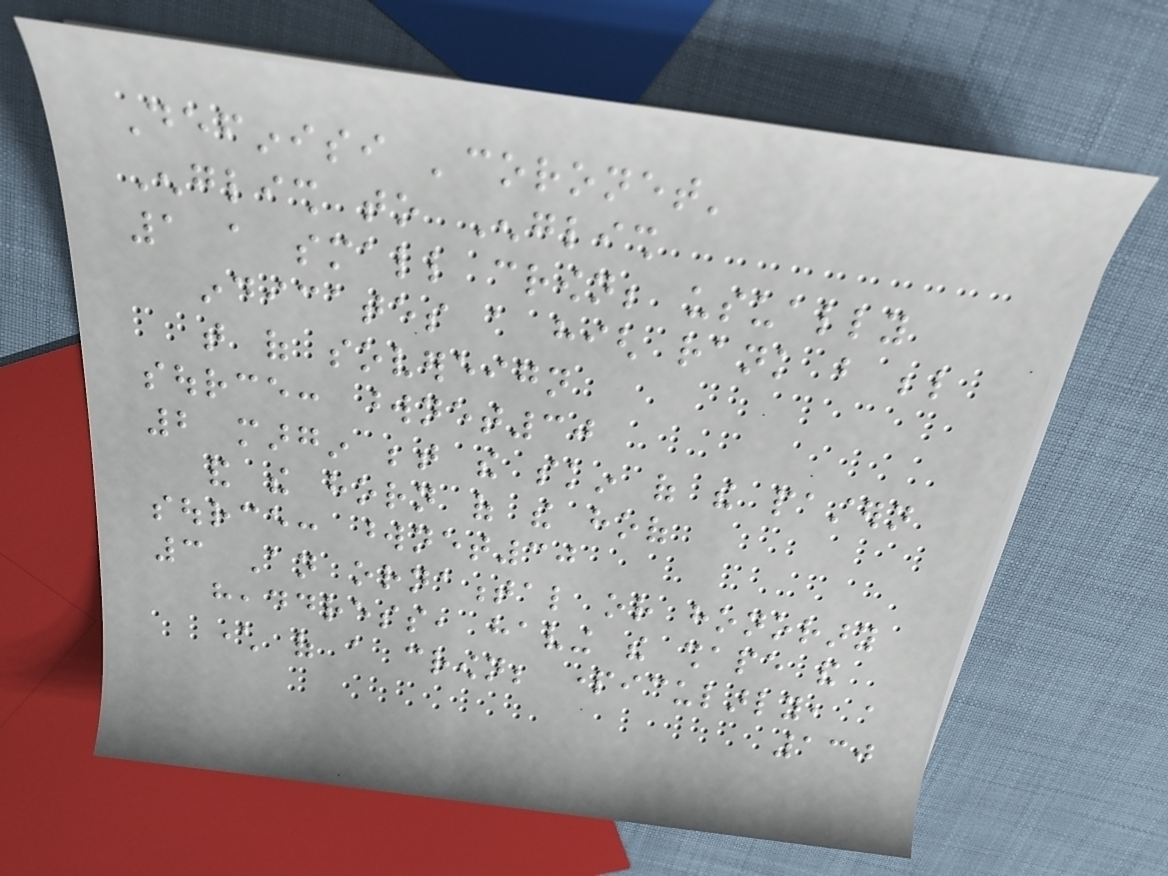Definisi 'coronet'
English to English
1 a small crown; usually
indicates a high rank but below
that of sovereign
source: wordnet30
2 margin between the skin of the pastern
and the horn of the hoof
source: wordnet30
3 An ornamental or honorary
headdress, having the shape and
character of a crown; particularly, a
130
